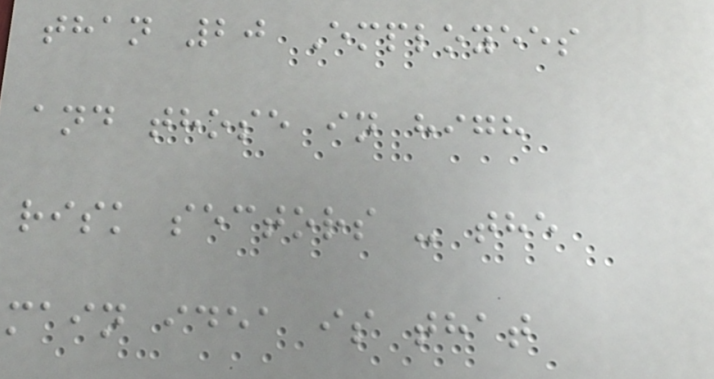than 20 Employees
and those in high
risk sectors - the
main idea is that
